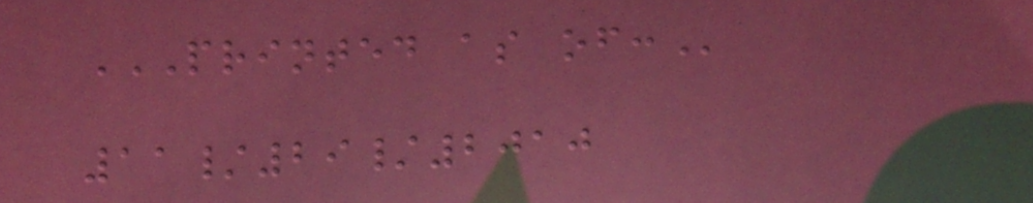PRINTED AS OF:
11/29/2010
